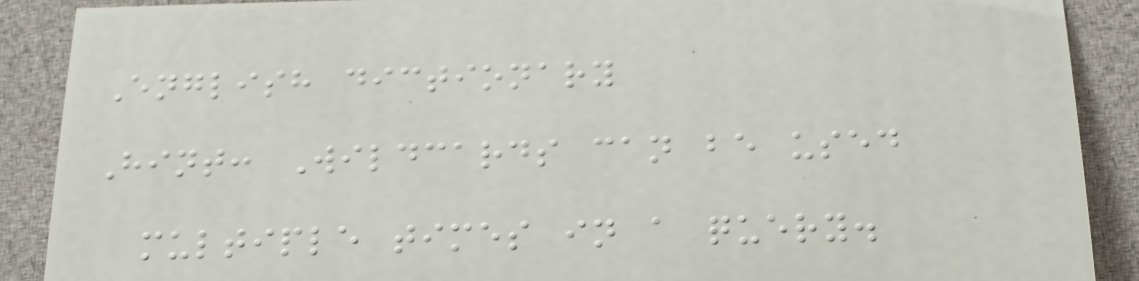English dictionary
Hint: Wildcards can be used
multiple times in a query.
